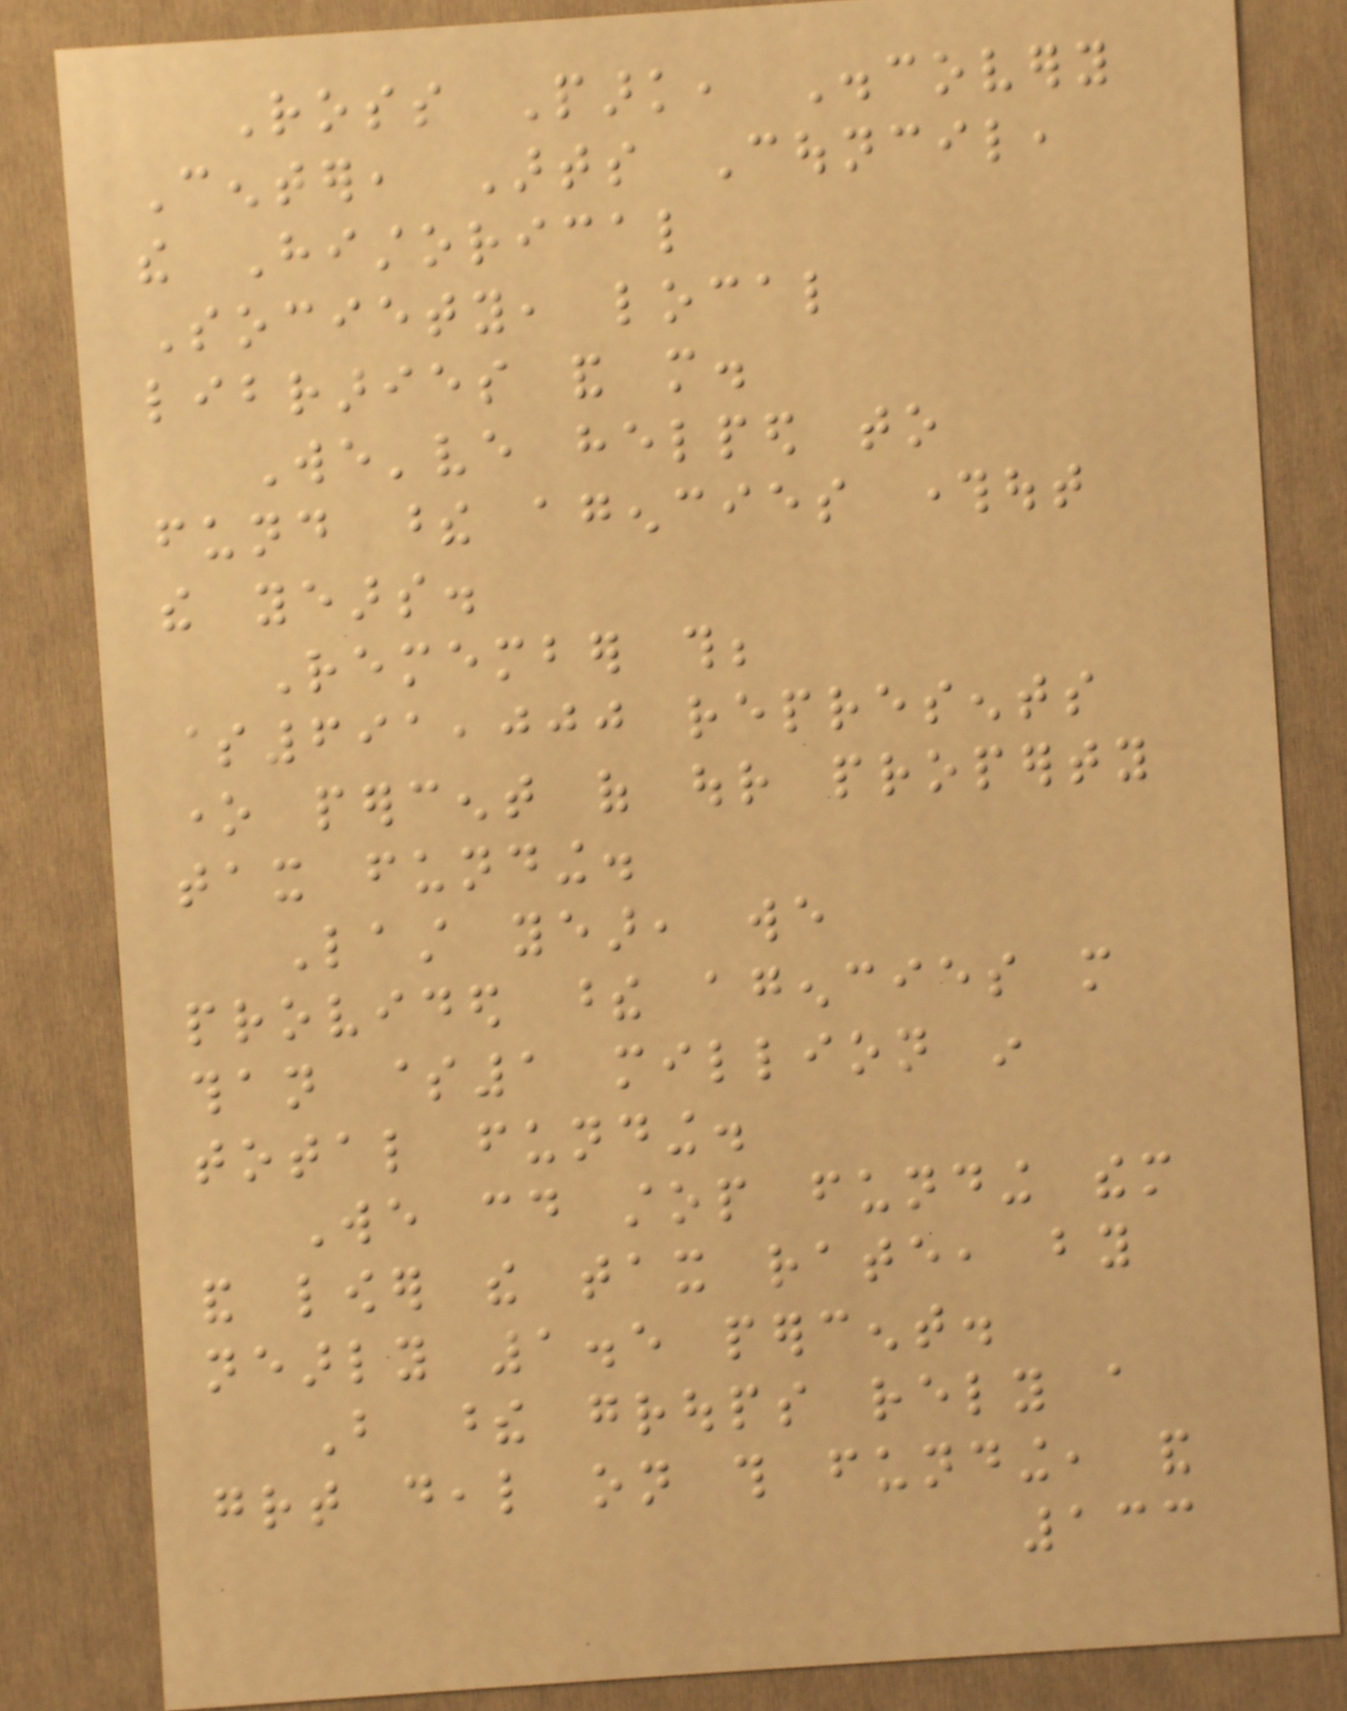Ross Park, Discovery
Center, Arts Council,
the Historical
Society, local
libraries and more.
We've helped to
fund these agencies throughout
the years.
Remember this;
$691,000 represents
one percent of our property
tax funding.
Last year, we
provided these agencies more
than $1 million in
total funding.
We could stop funding them
and lower the tax rate, by
nearly 1.5 percent.
But these groups rely a
great deal on this funding, and
133
